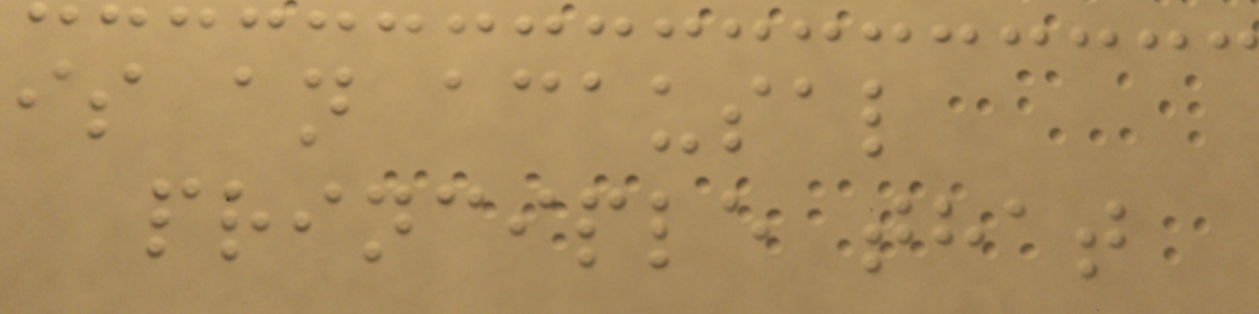is an acausal
principle that
